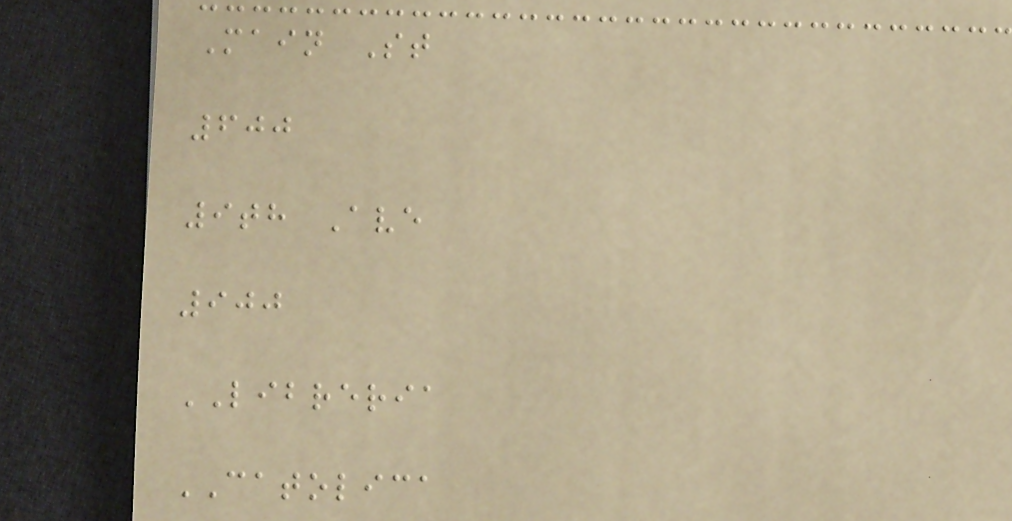Main St
600
9th Ave
900
LIBRERIA
CATOLICA
